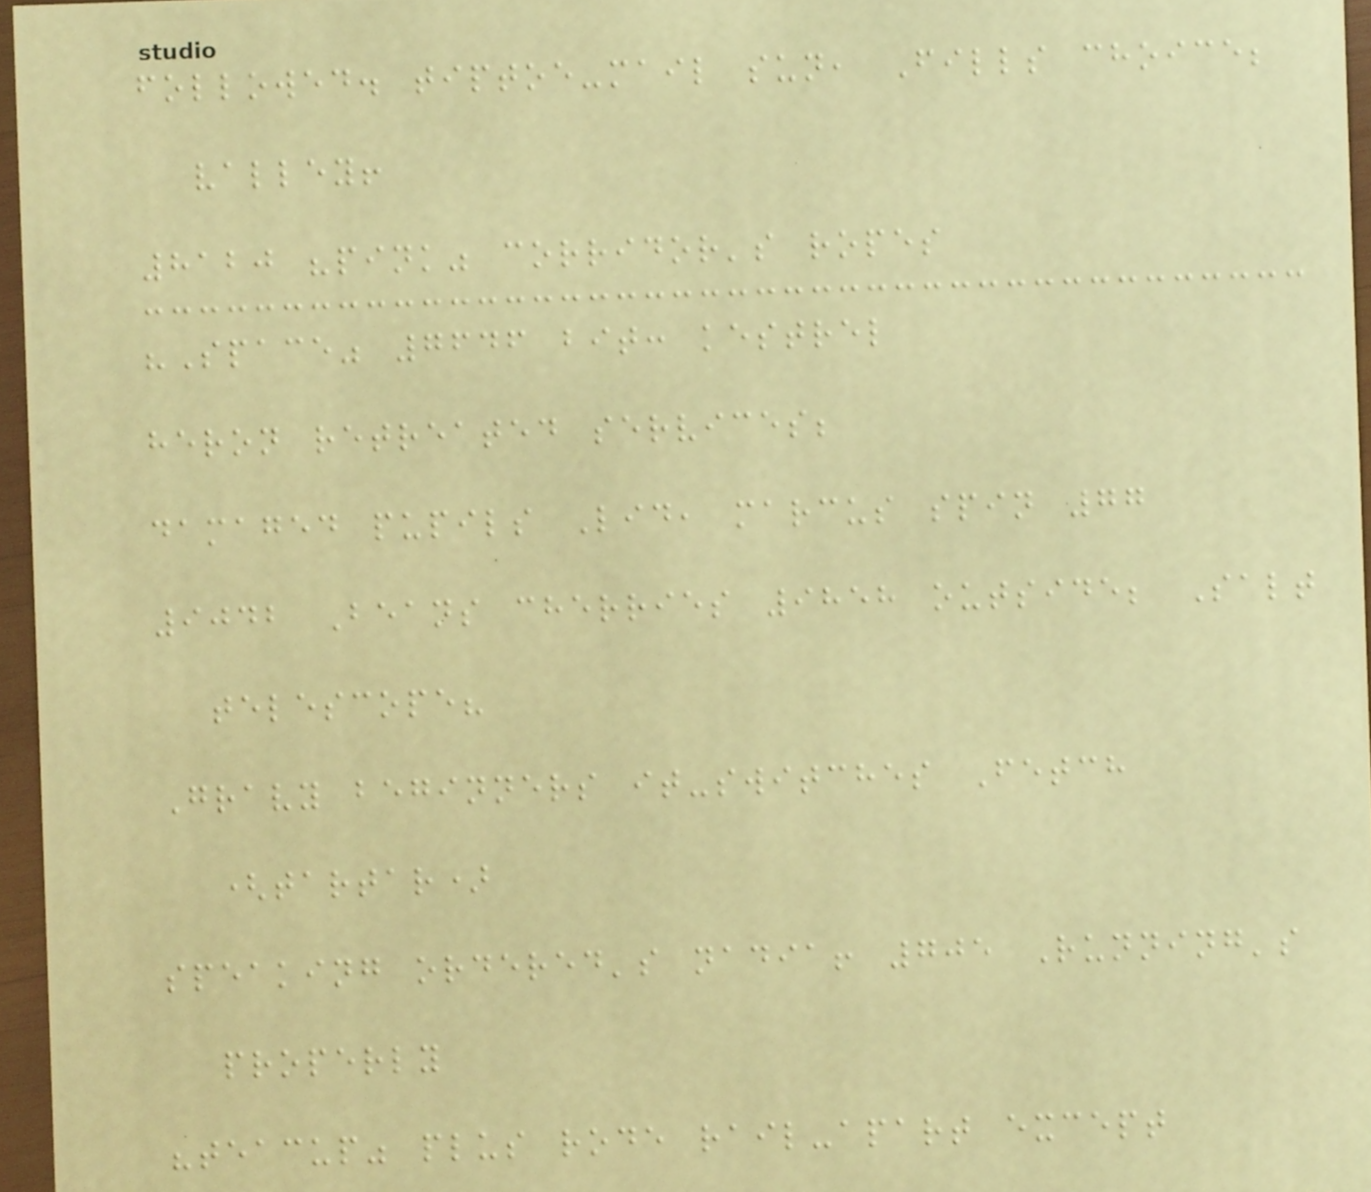followed. tiptoe-mail sun, Fills choice;
valley!
8120 "pink" corridor's ropes
"Space" 7646 bit: kestrel
heron retreated services;
damaged pupils Lid, marcus spin 77
9042 Beans cherries 9858 outside; Salt
telescope?
Gravy beginners it-switches Fetch
(tartar)
speaking ordered's nadia! 705 Running's
properly
"teacup" plus rode rail-apart except
